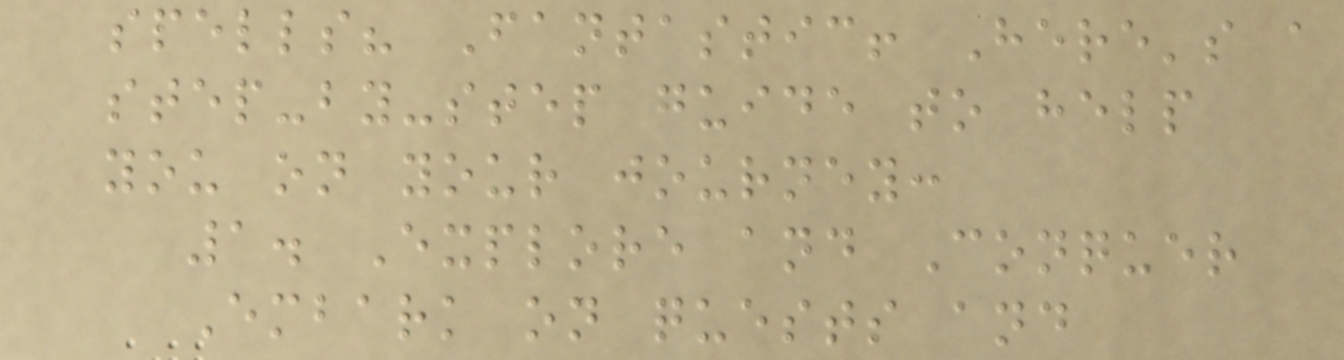spells? Fantastic! Here's a
step-by-step guide to help
you on your journey:
1. Explore and Conquer
Embark on quests and
